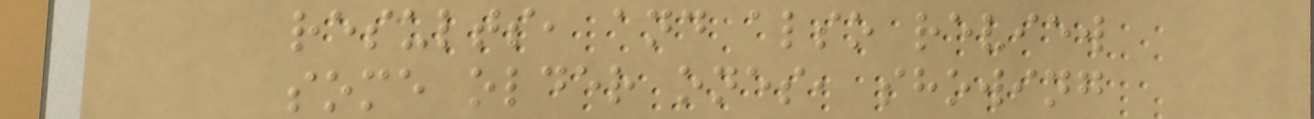results, and also review
some older ones, showing
